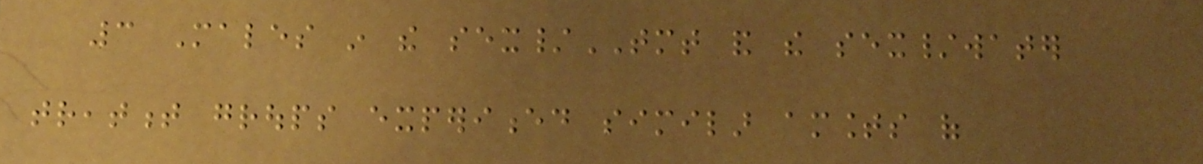3 Males in the sex/TMT and the sex/water
treatment groups experienced similar amounts of
